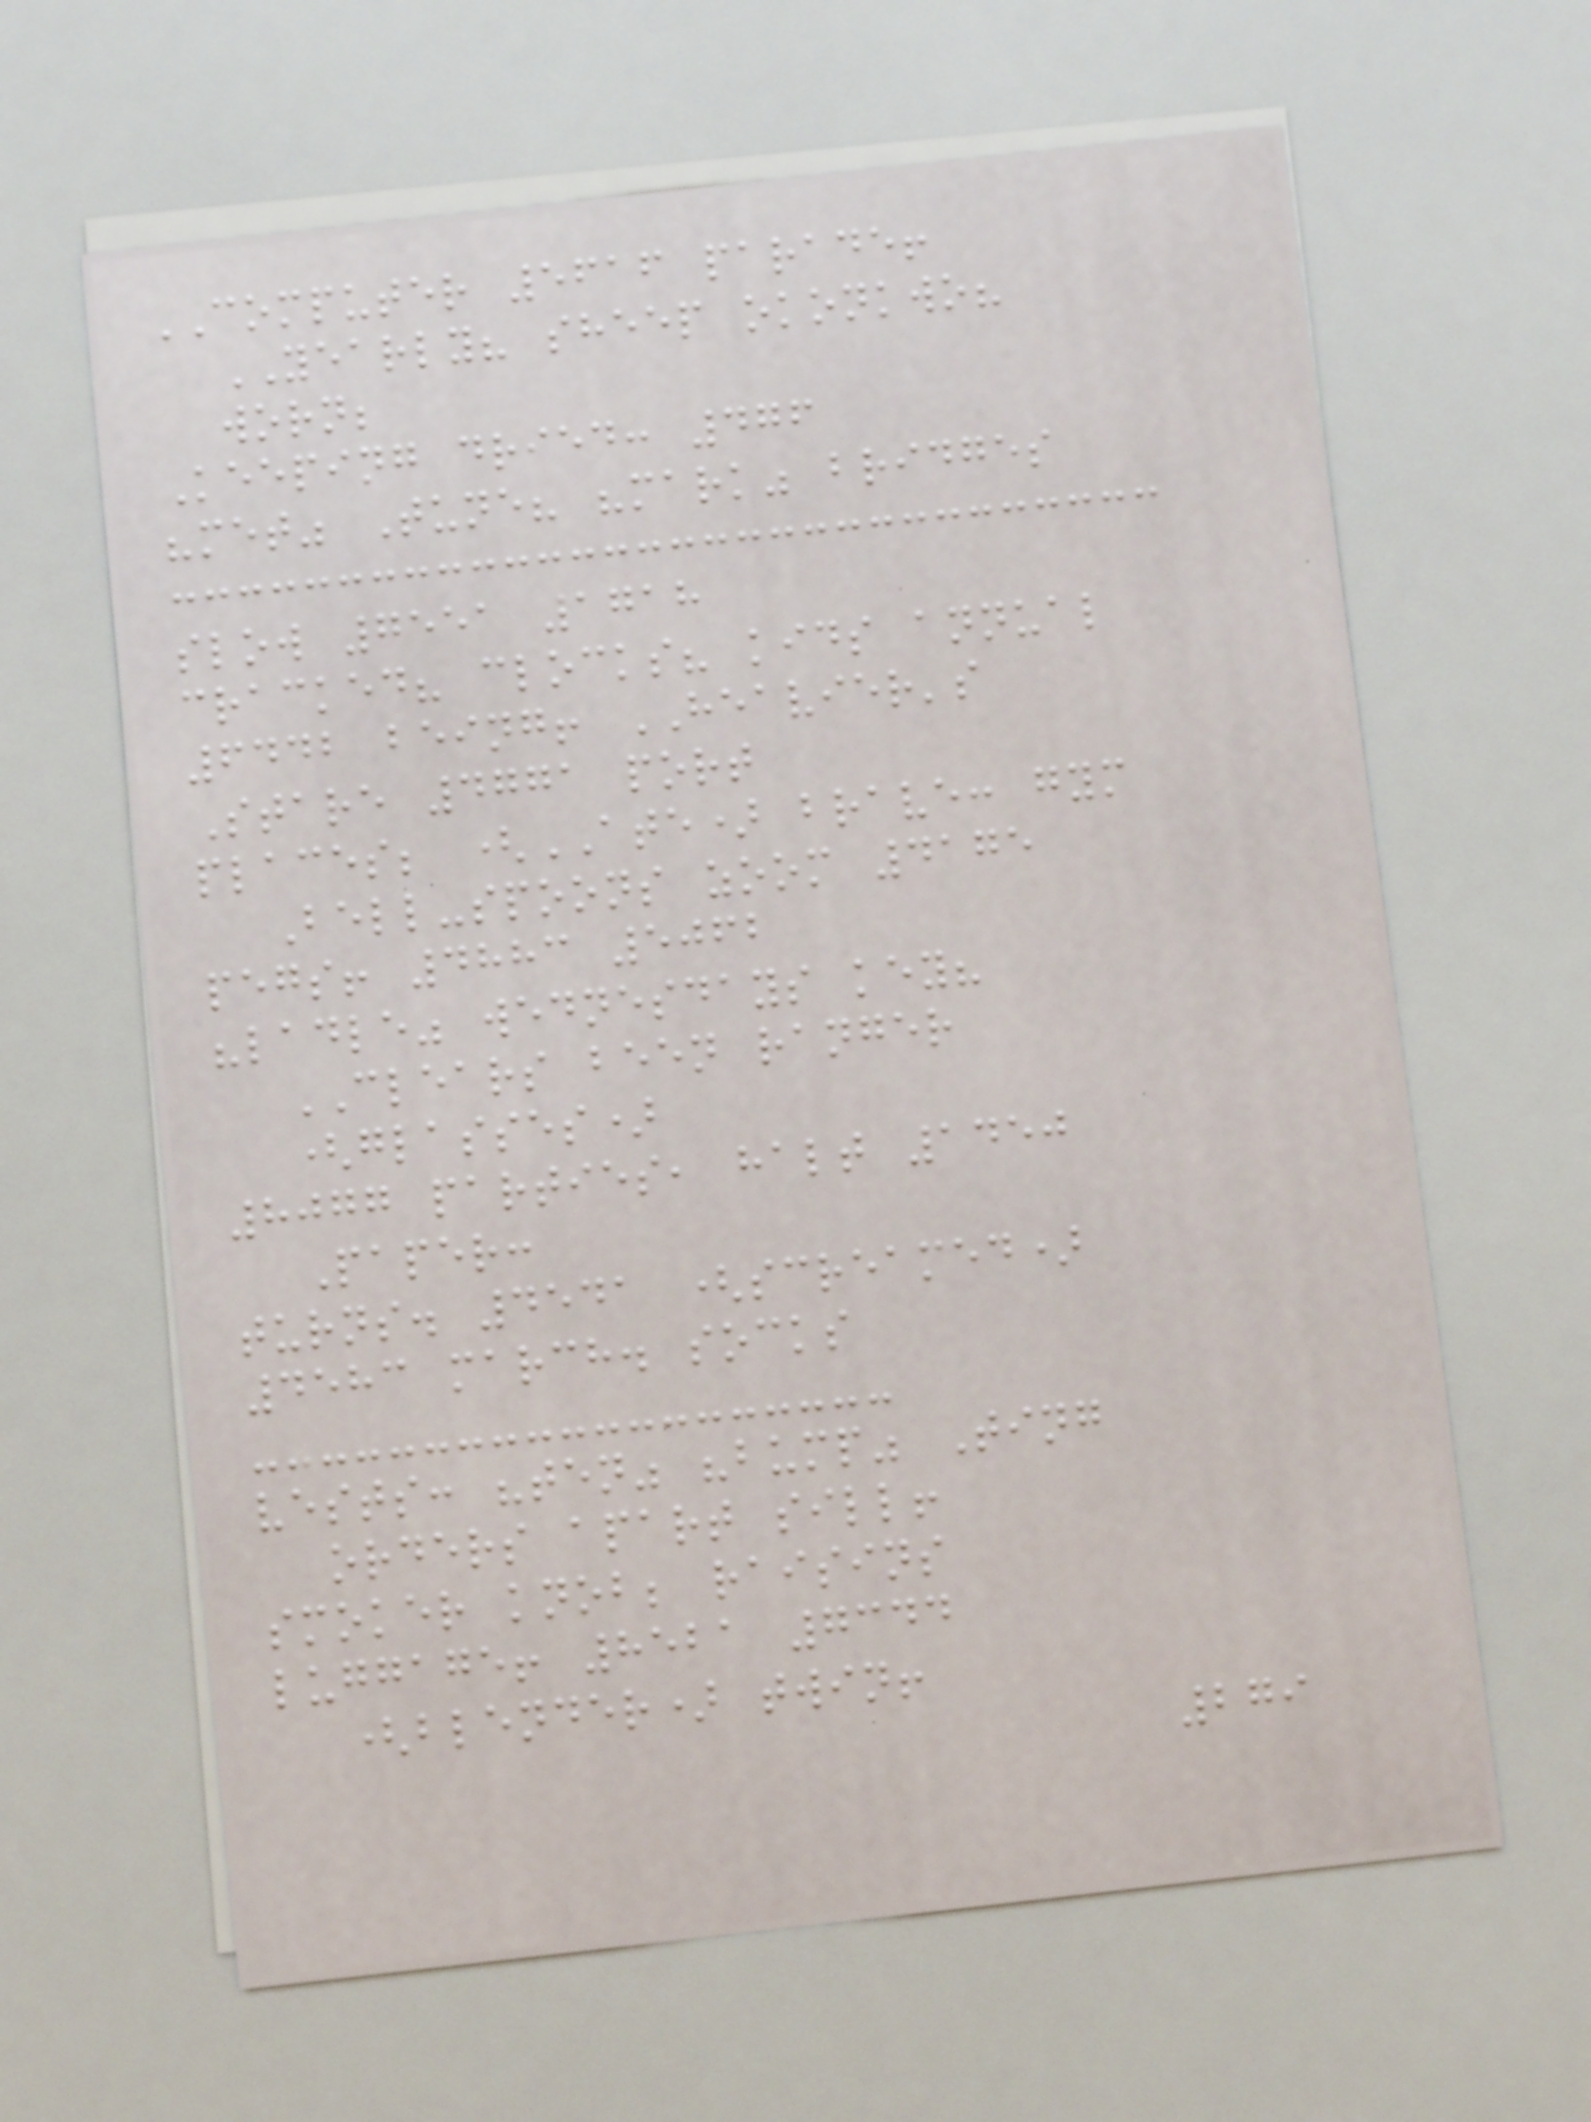COMPUTER 5616 parade!
YEARLY? sheep okonkwo?
worn;
Keeping dried: 476
"met" Tune? "mark" bridges
slow 7551 1718
cracked? clocks? kids annual
6442 being! HEAVIER's
Stare 4771 port
places; (ATE) brave: gym
Bell-spoons zoom 4175
pegs! 4883 5062
"ladle" wednesdays key?
CLEARS been ranger
(glasses)
8077 parties, halt 1450
Paper:
turns. 4541 (screamed)
4583 march. socks
vests: "ten" "bump" Ting
orders apart sill!
smoker knob; raisins
luggage! 8521 7344
(blender) twin!
279
